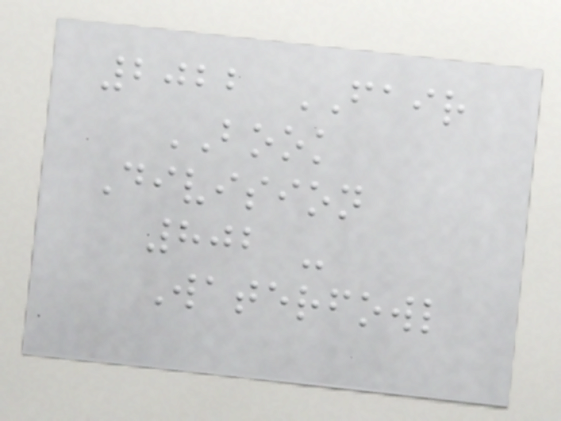2022 FAIR
BOOK
Division
802 -
Waterfowl
